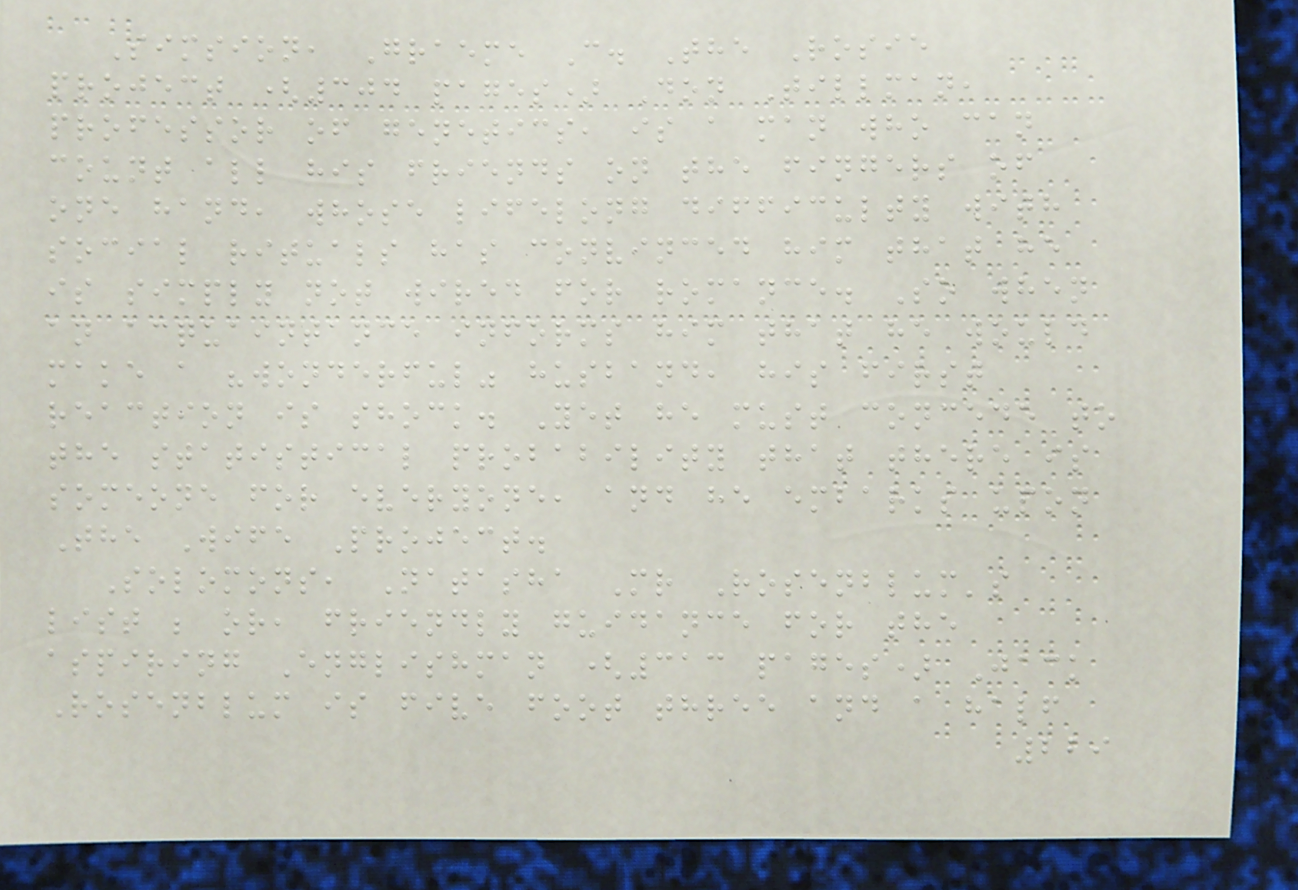Simsion, Graeme C. The Rosie
project (304 pages) Don Tillman,
professor of genetics, is a man who can
count all his friends on the fingers of
one hand, whose lifelong difficulty with
social rituals has convinced him that he
is simply not wired for romance. So when
an acquaintance informs him that he would
make a "wonderful" husband, his first
reaction is shock. Yet he must concede to
the statistical probability that there is
someone for everyone, and he embarks upon
The Wife Project.
Solomons, Natasha Mr Rosenblum's
list ; or, friendly guidance for the
aspiring Englishman (313 pages) Jack
Rosenblum is five foot three and a half
229
